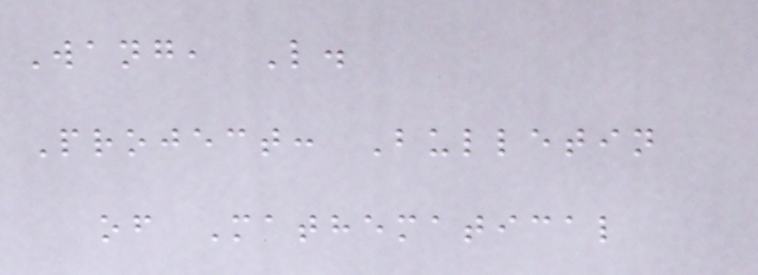Wang, L.
Project: Bulletin
of Mathematical
